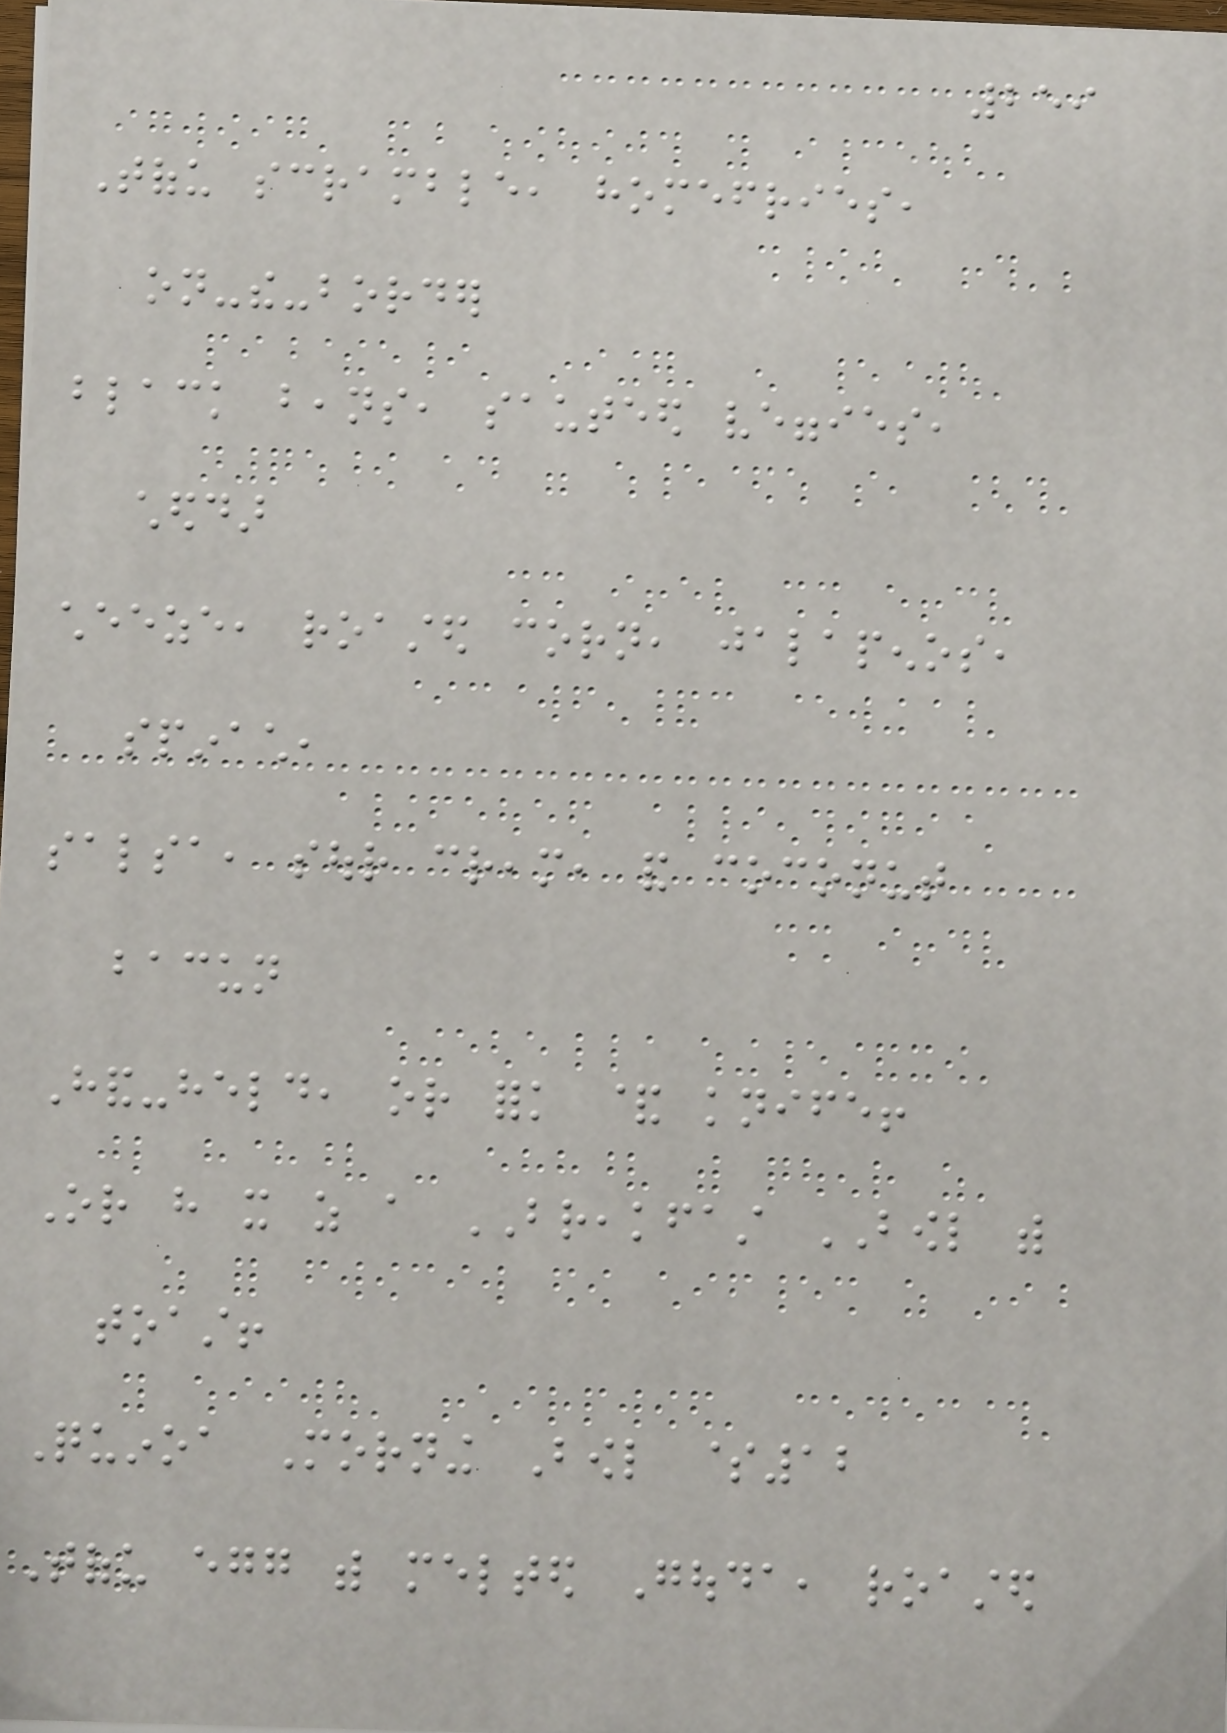259
Tofu scramble, homefries,
on-the-border
black beans, sauteed veggies,
cheddar
cheeze, roasted corn, jalapenos,
spinach,
salsa, sour cream, and coconut
bacun
Hand-held, or fork & knife!
Or have it as a BREAKFAST BOWL with
toast!
Quinoa Morning Bowl $12
Tofu egg with melted Gouda, roasted
